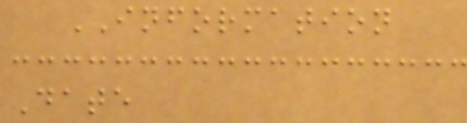INFORMATION
Date
